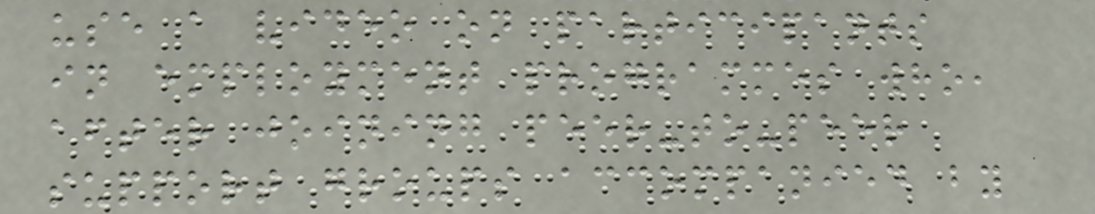use a video on participants
in employment programmes who,
after joining peer-to-peer
support groups accompanied by
